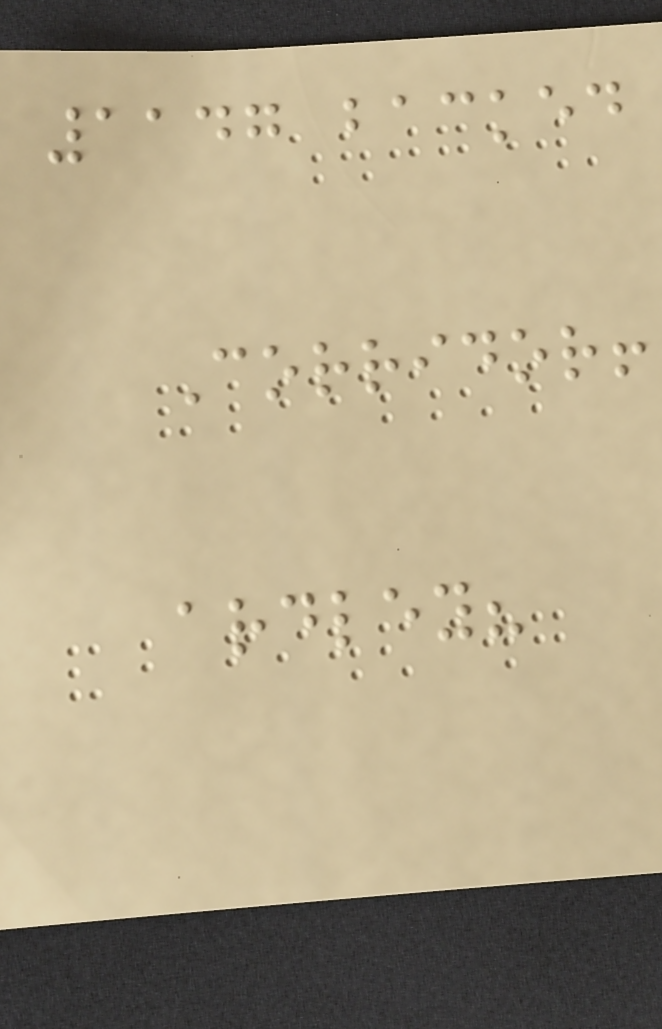1147 backed
Corridor!
ardley?
